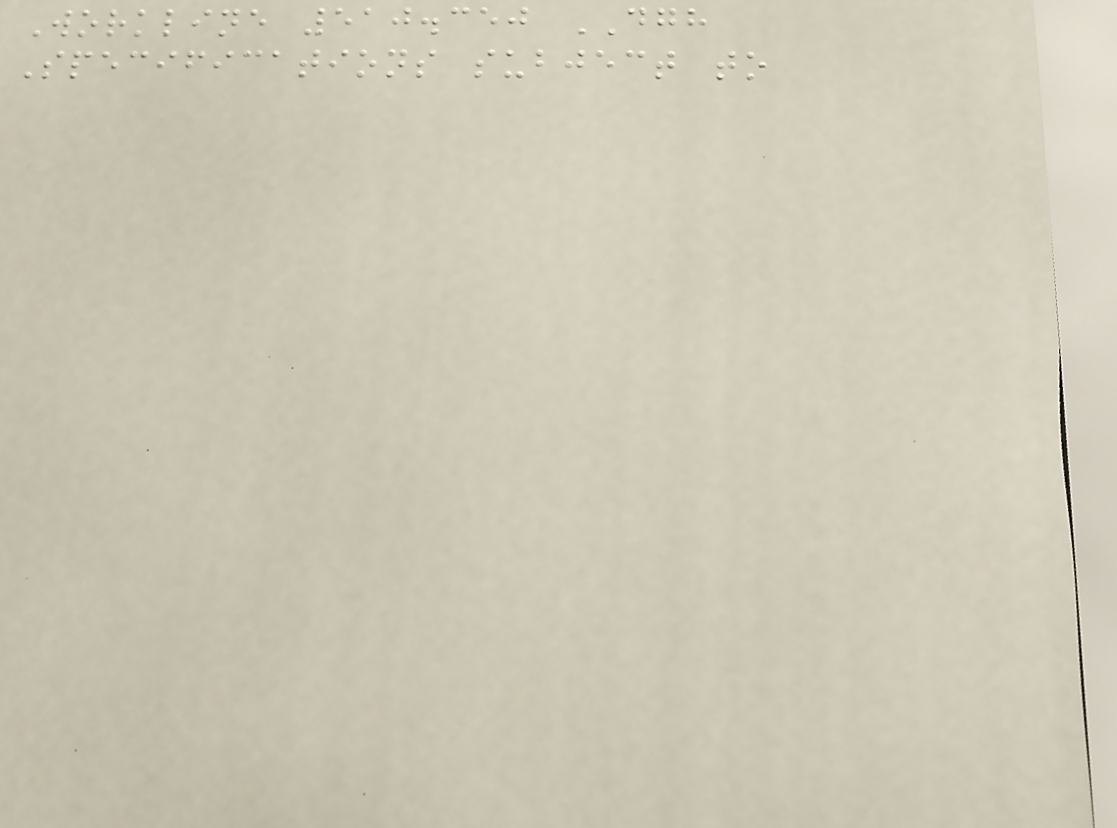Workline 510.350 DGH
Specifications subject to
